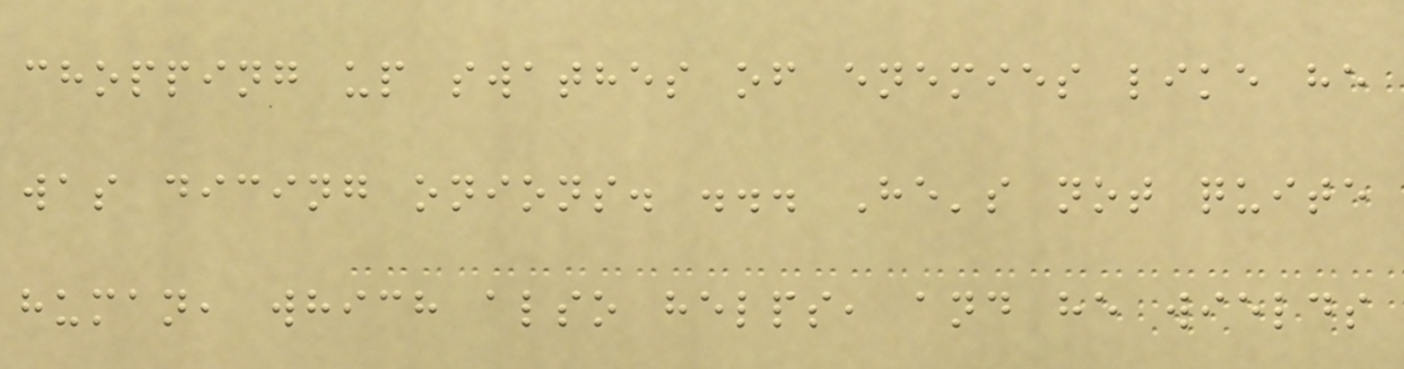chopping up swathes of enemies like he
was dicing onions. ... He's not quite
human, which also helps, and he wields
